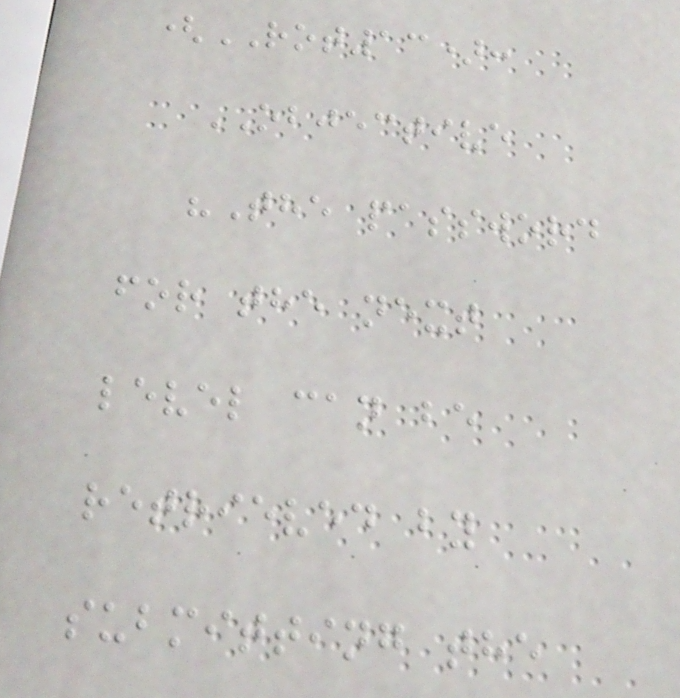(ROT13):
OBJECTIVE
"The password
for the next
level can be
retrieved by
submitting the
